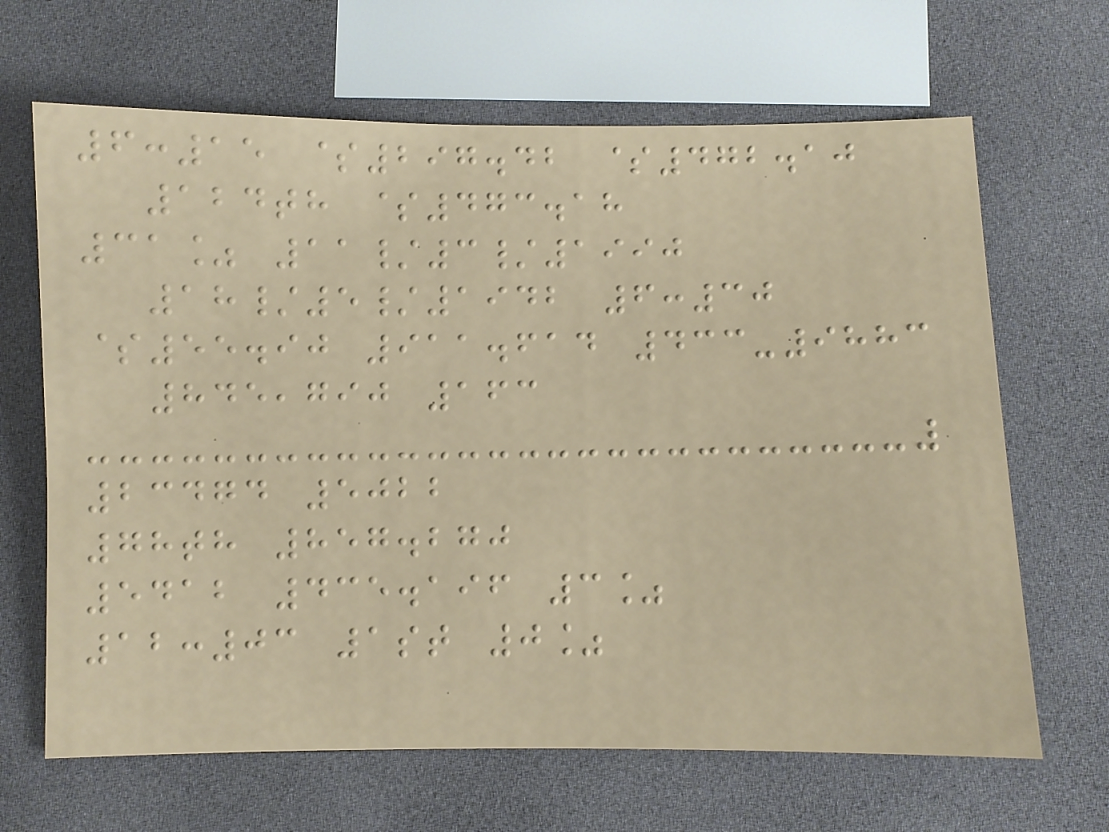6:15 $297.42 $472.10
124th $473.18
31% 11/3/1990
18/5/1942 6:30
$55.90 911.614 433-9883
845,790 163
23474 5022
78th 857.270
5412 435.196 3%
12:03 1st 0%
